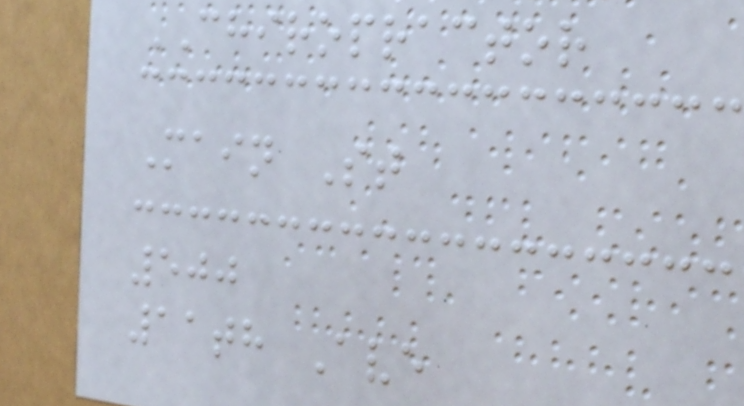CHIROPRACTOR
Main St
500
11th Ave
